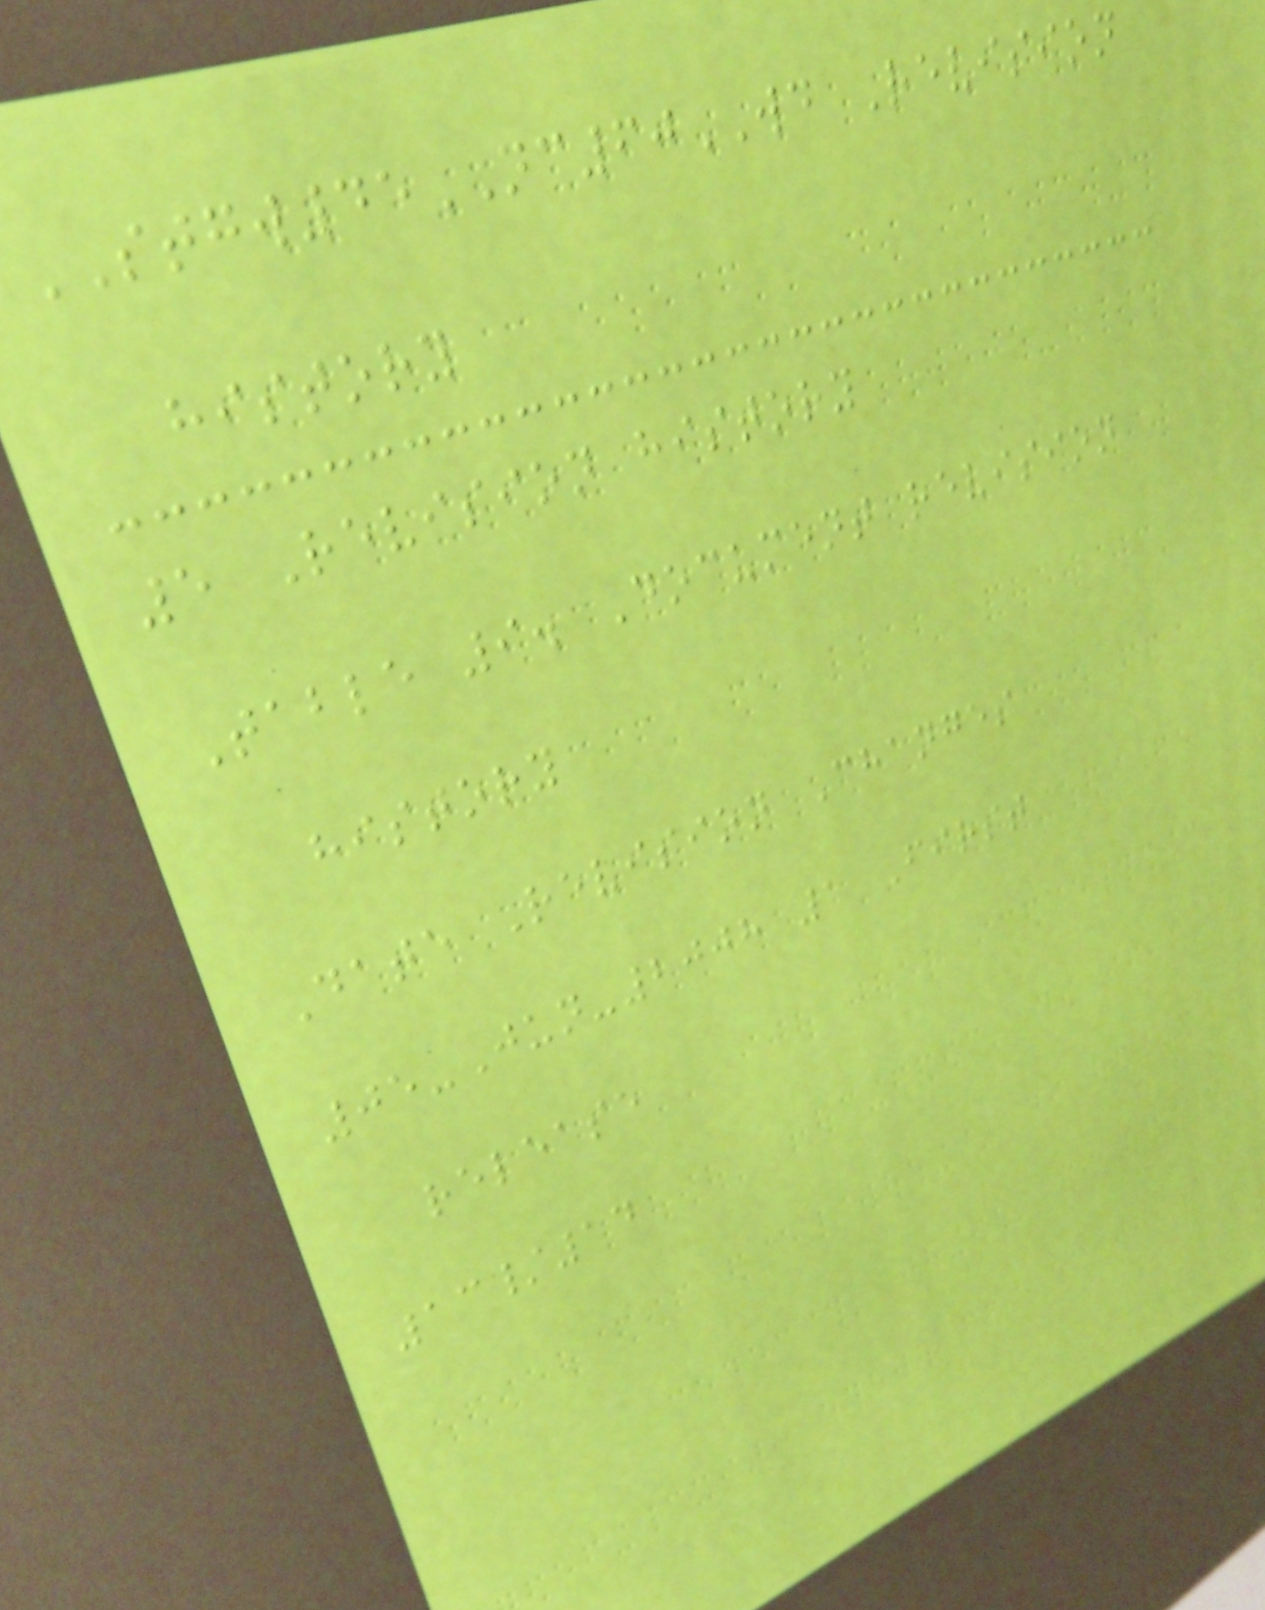STGW45NC60WD Revision
history
5 Revision history
Table 9. Document revision
history
Date Revision Changes
05-Jun-2008 1 First
release
13/14
